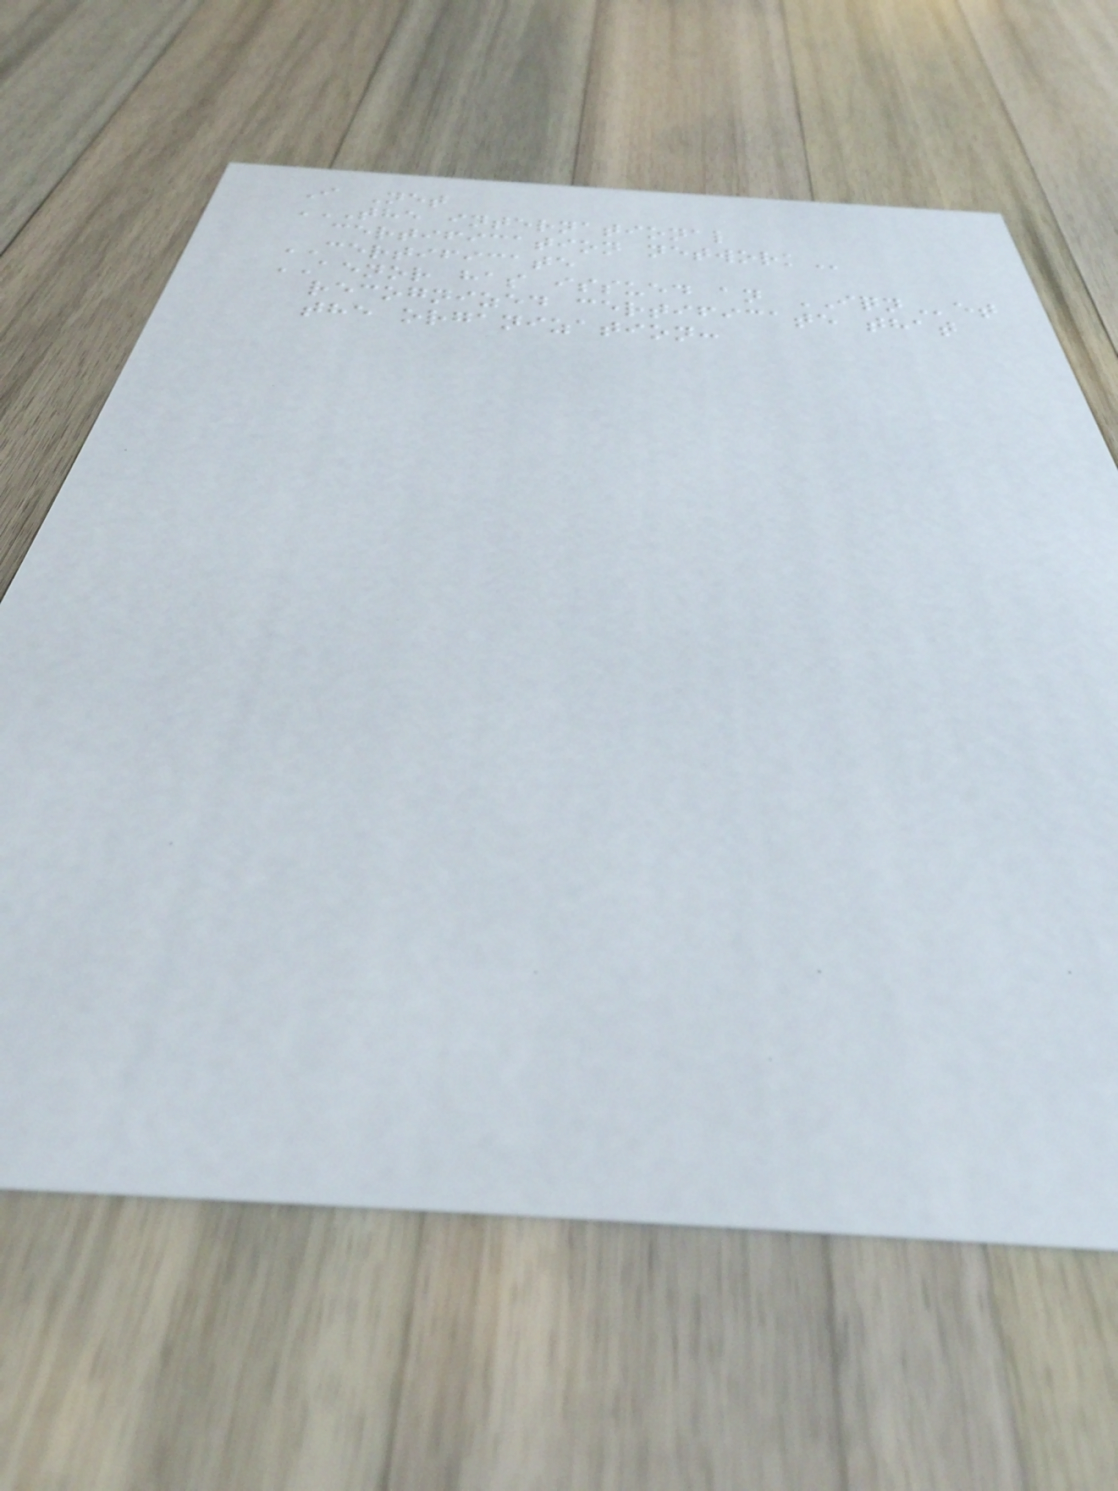I Net
THE INTERNATIONAL
CERTIFICATION NETWORK
CERTIFICATE
AENOR has issued an IQNet
recognized certificate that
the organization:
